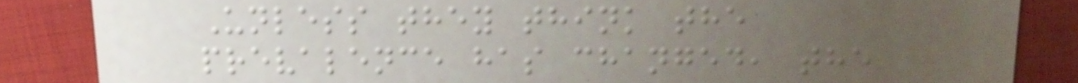Unless they think the
prevalence has changed, the
